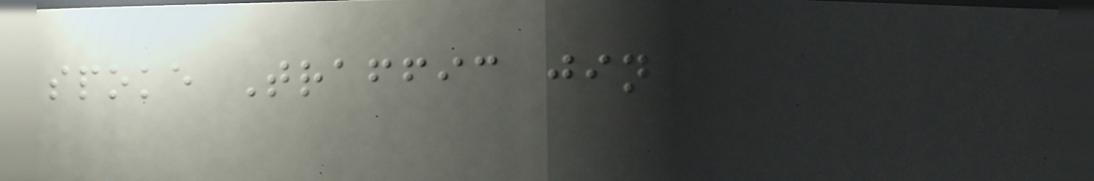spoke Traffic jin
